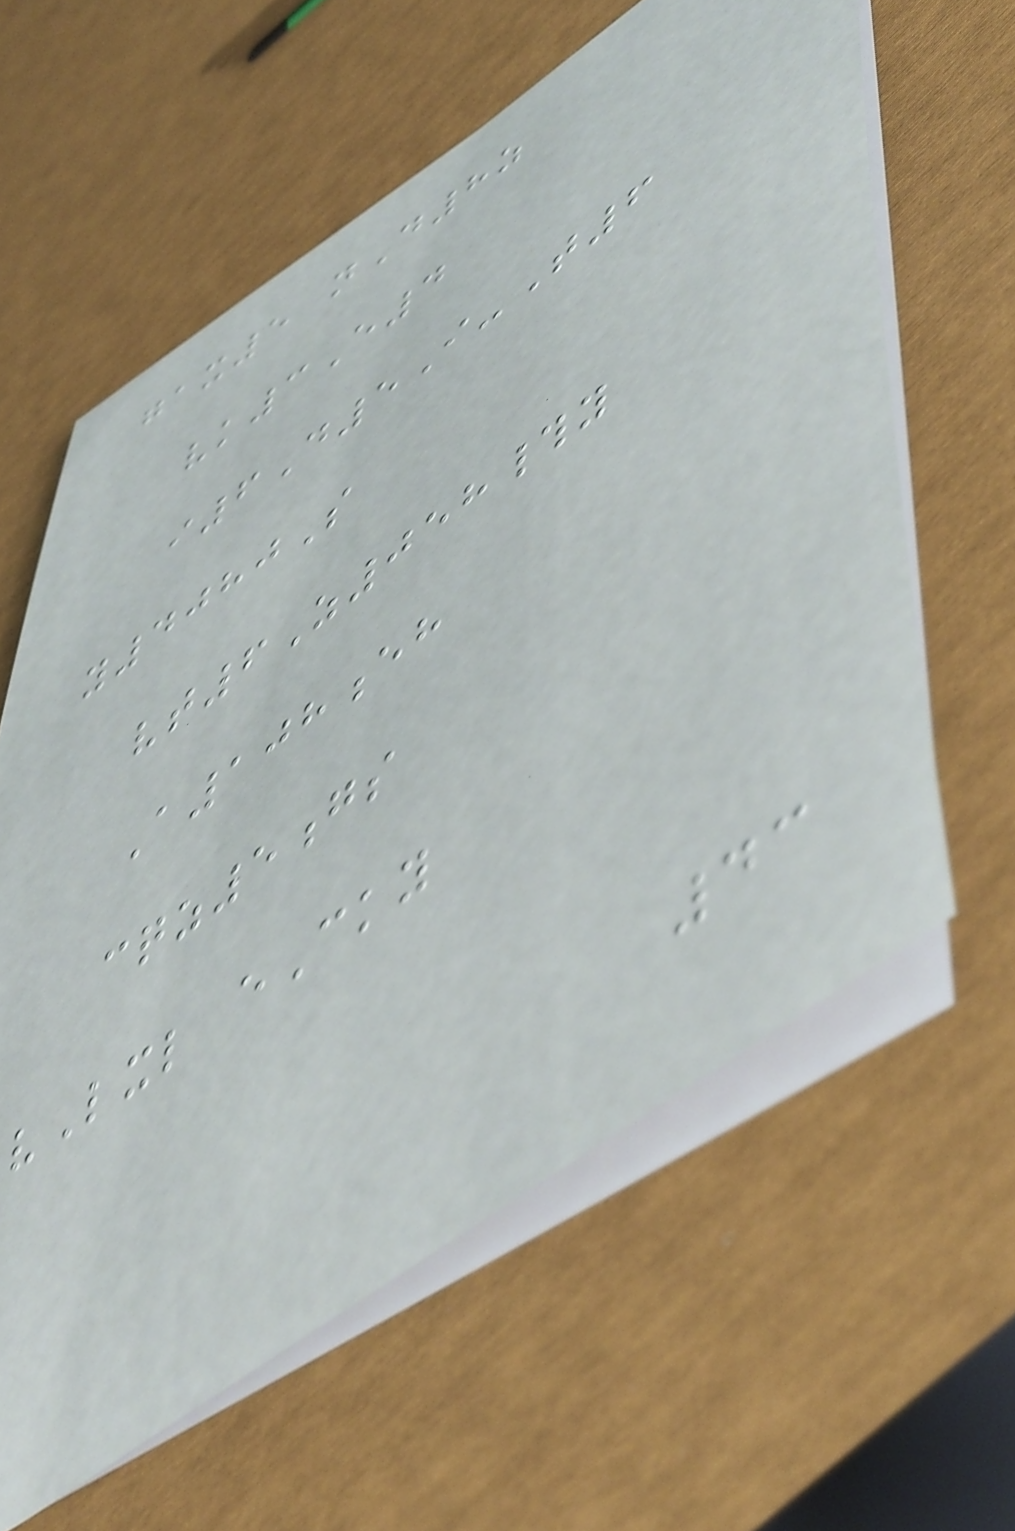gax5 nD8z
vk3E4
i6D5I-T6
y4080S
vt6Z058#y
A108eh
cqz5gs
vLxl eCky
43
